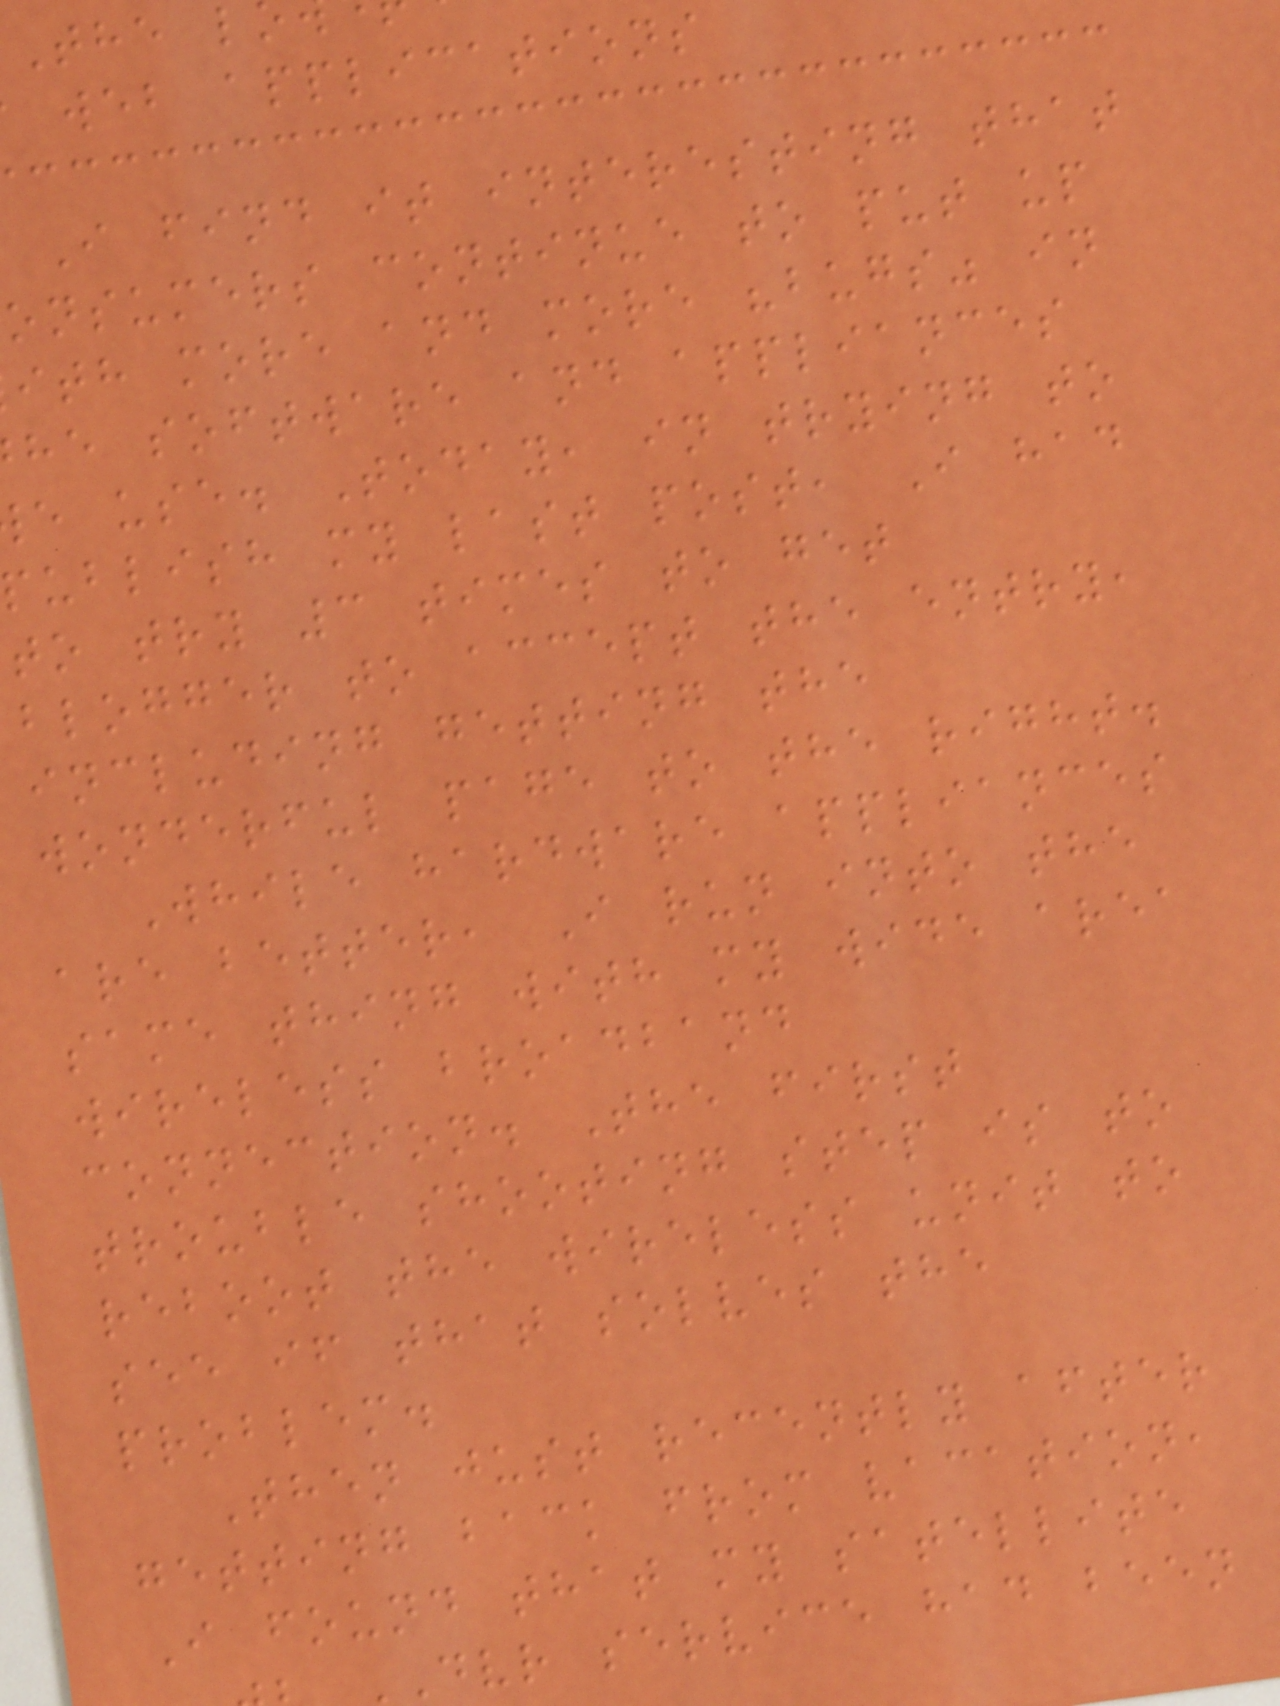web applications
I find it interesting that
onsumers continue to put up
ith more and more "bugs" in
he software and appliances
e use. Today, in trying to
publish my last post, I had
to try 3 times to get
blogger to accept the entry,
including getting the
wonderful page to the right.
While hardware appliances
are better, I run into the
same thing with my wide area
wireless broadband
connection. The first
trouble shooting step is to
reboot the wireless unit to
see if that solves the
problem.
Then just recently after
getting back from vacation,
I found that my satellite
dvr service had been
